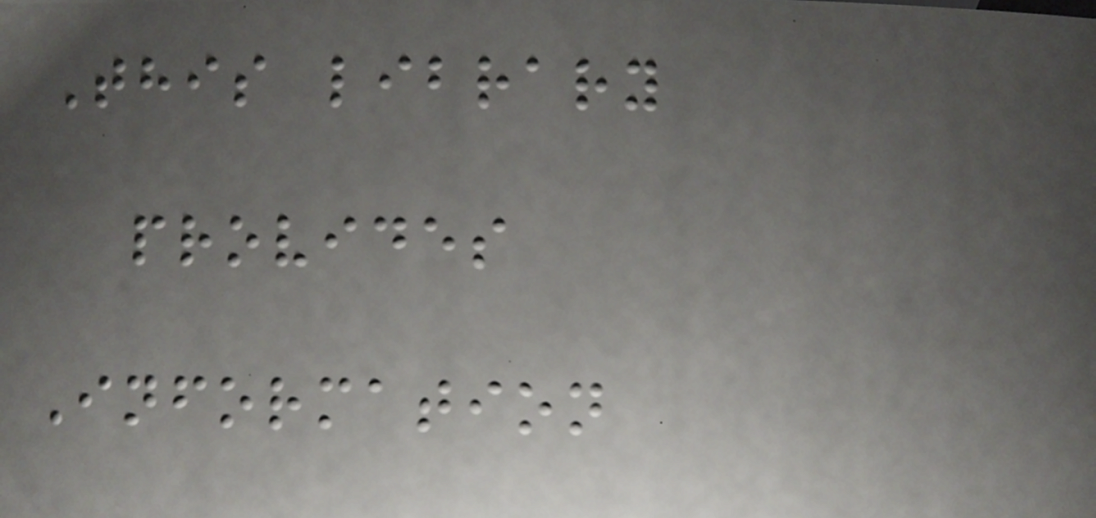This library
provides
Information
